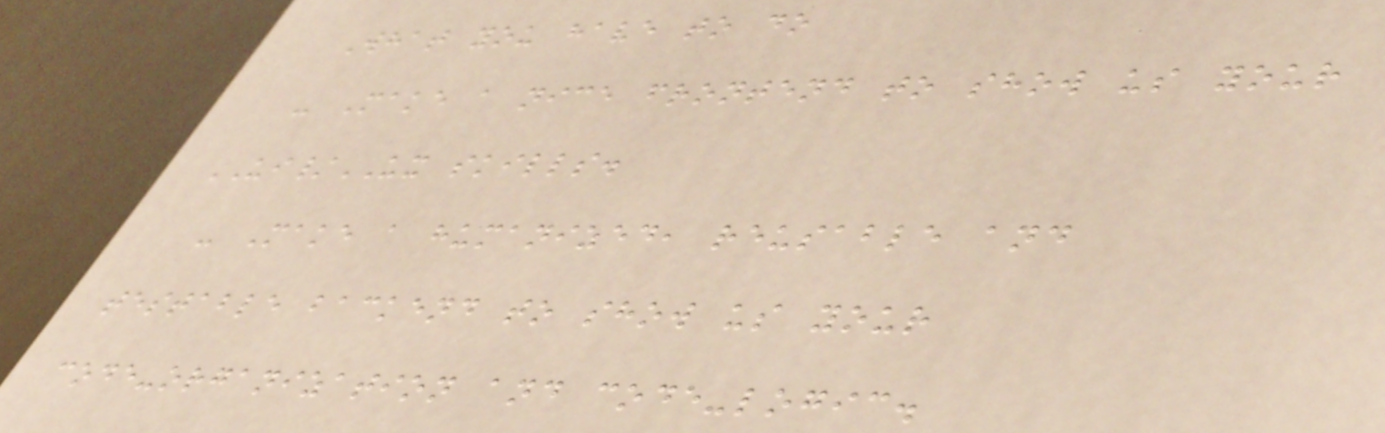What you have to do
- Make a nice frontend to show us your
UI/UX skills.
- Make a humanized, reusable and
testable backend to show us your
code-organization and code-logic.
